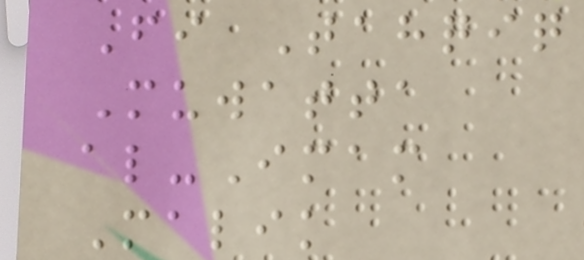Fi Tahqiq
Muwatta
al-Imam
Malik
